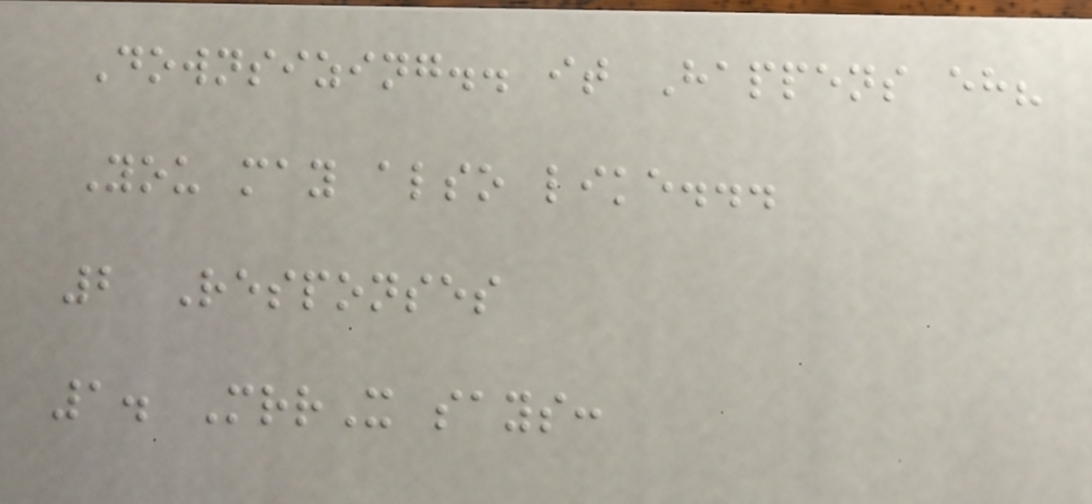Downsizing.. it Happens eh?
You may also like...
2 Responses
1. MrrX says:
